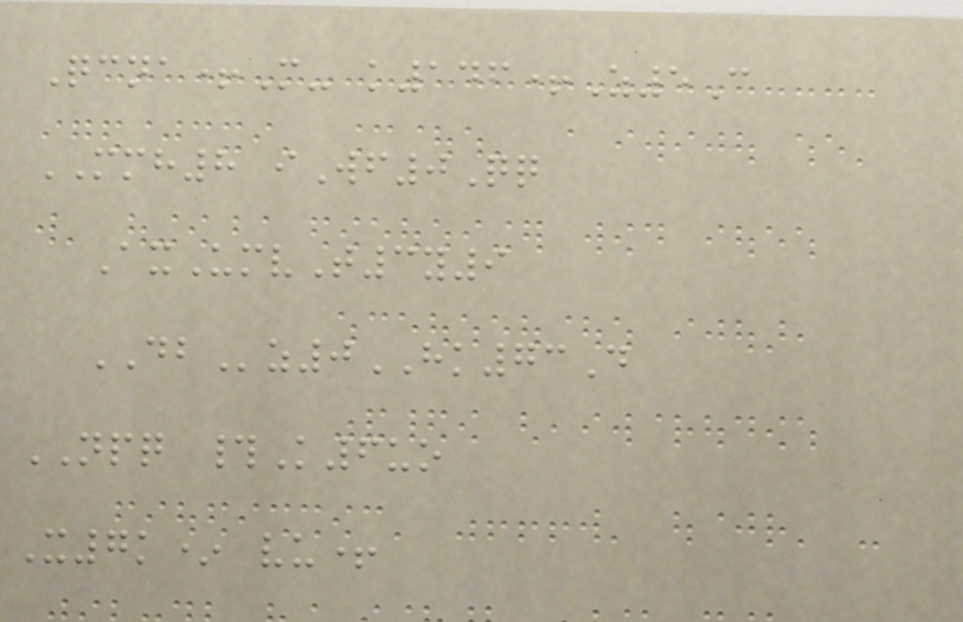Qcna+M- k146+Z5C
MMH8 iWf0Qq
AxUmvT3y9
DBz0HK73D
NPQ #K6uo
X7k* vu+
